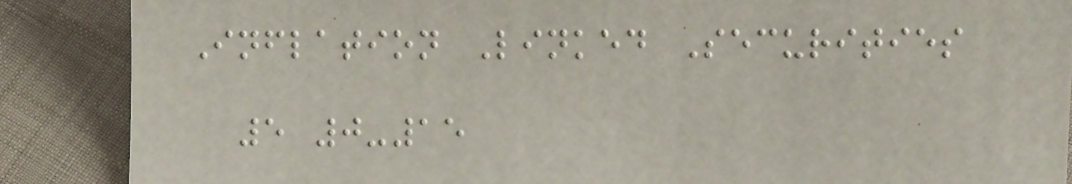Inflation Linked Securities
5 0-15
